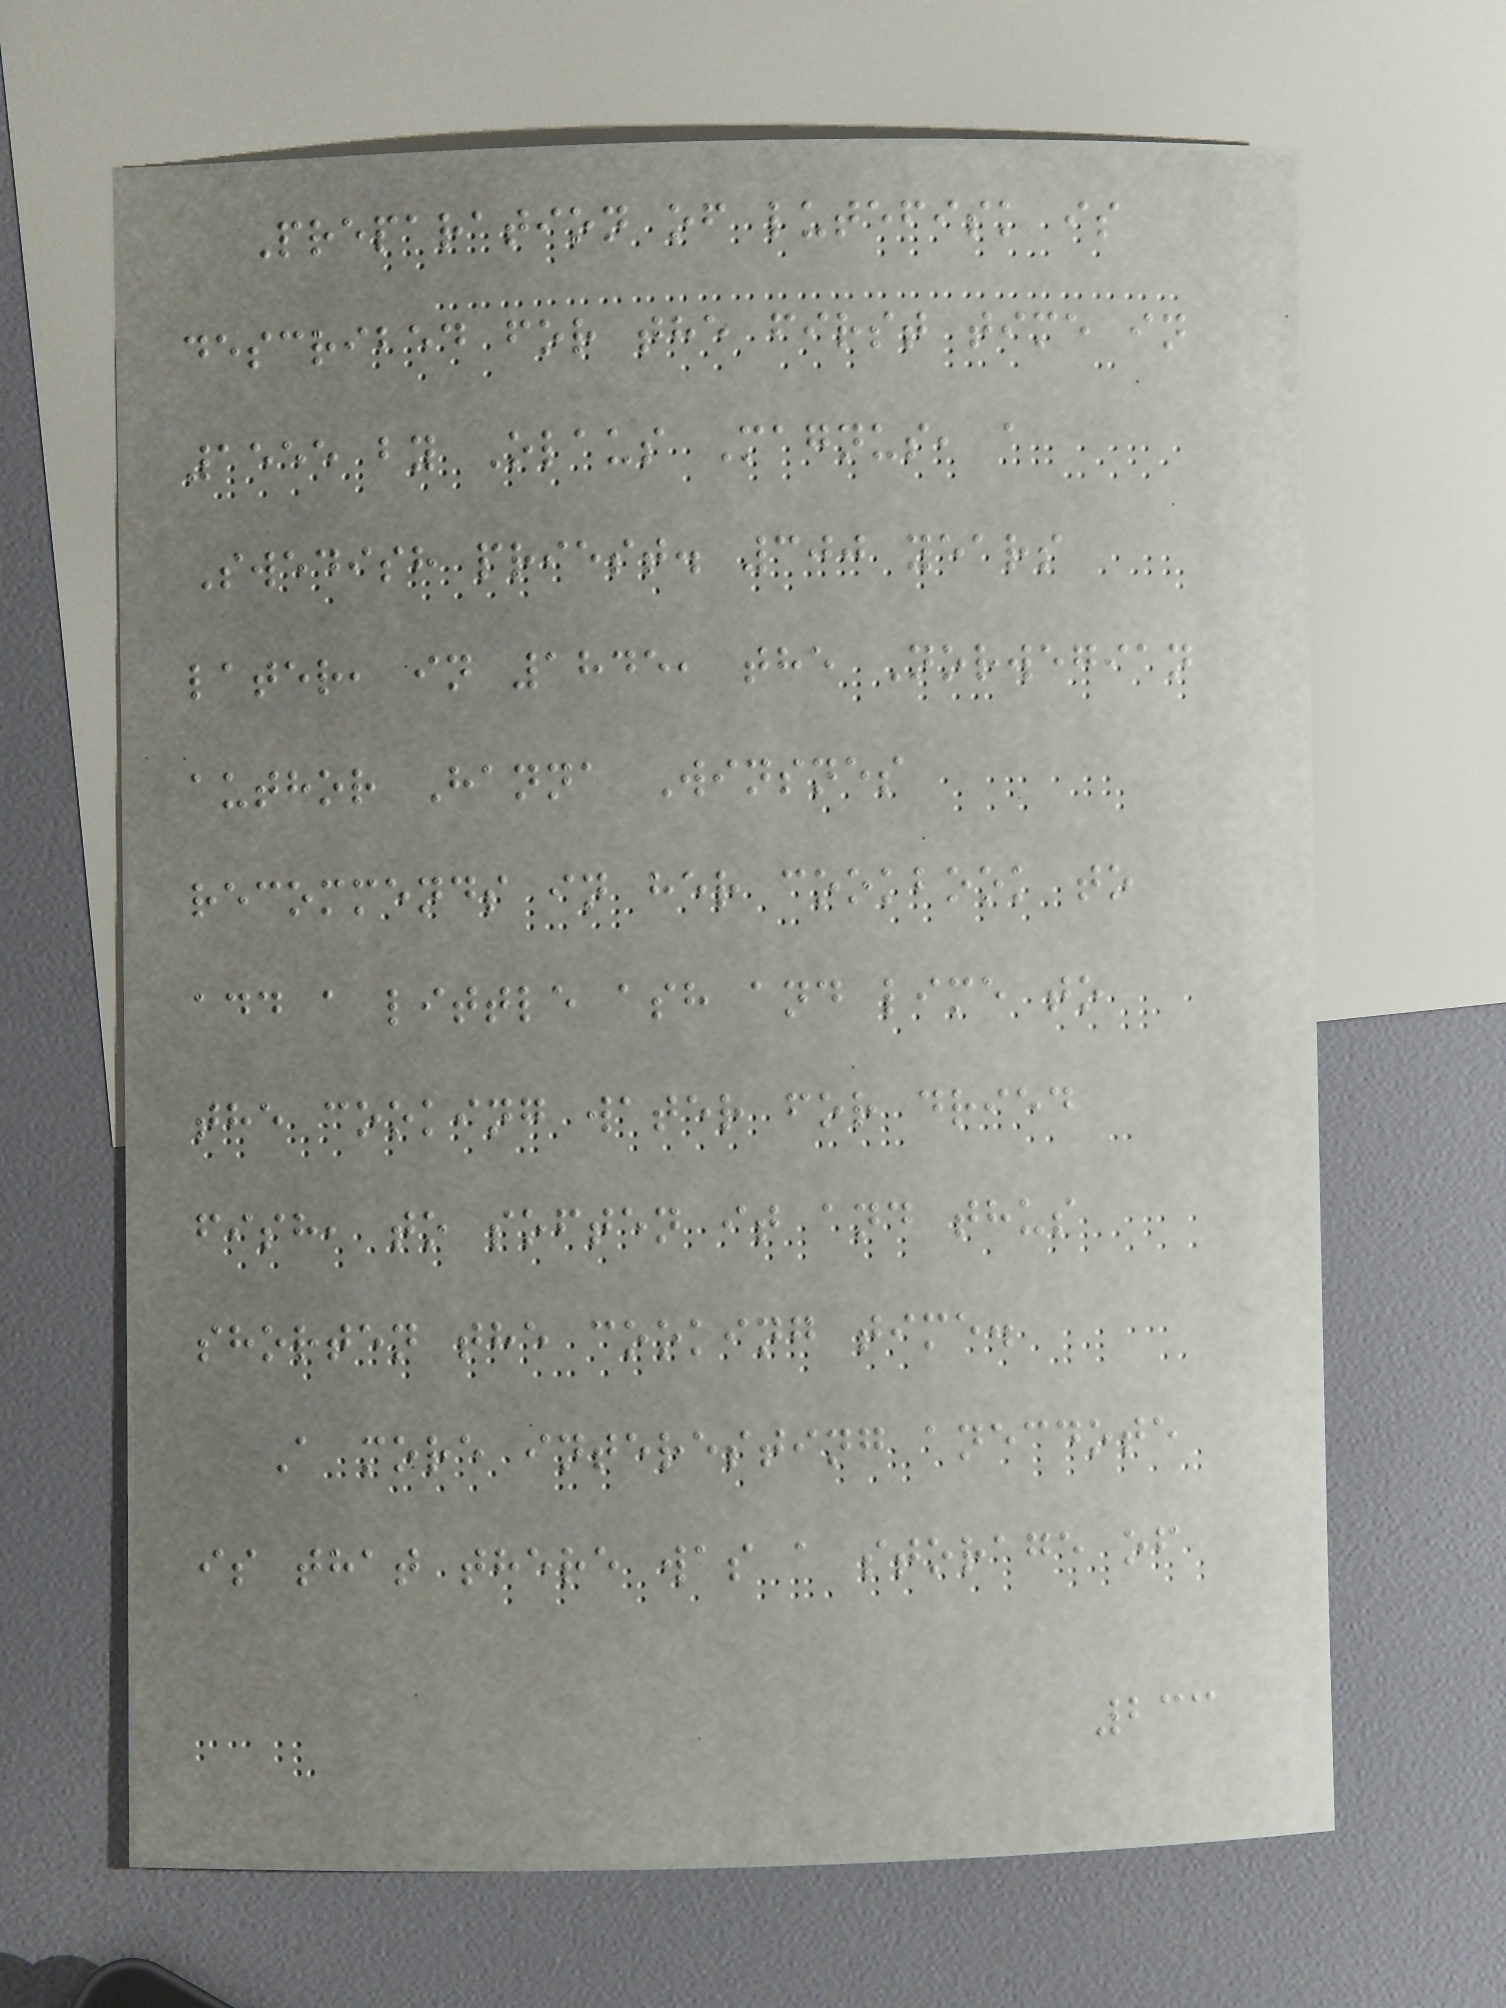Preparation of lutefisk is
described for the first time in
1555 by Olaus Magnus, a
Swedish priest. 300 years
later, in 1845, the Norwegian
author Hanna Winsnes
recommends in her cookbook to
add a little ash and lime to
the cooking water for dried
fish, to soften it and thus
shorten the cooking time.
A more interesting anecdote
is that there was a storage of
233
